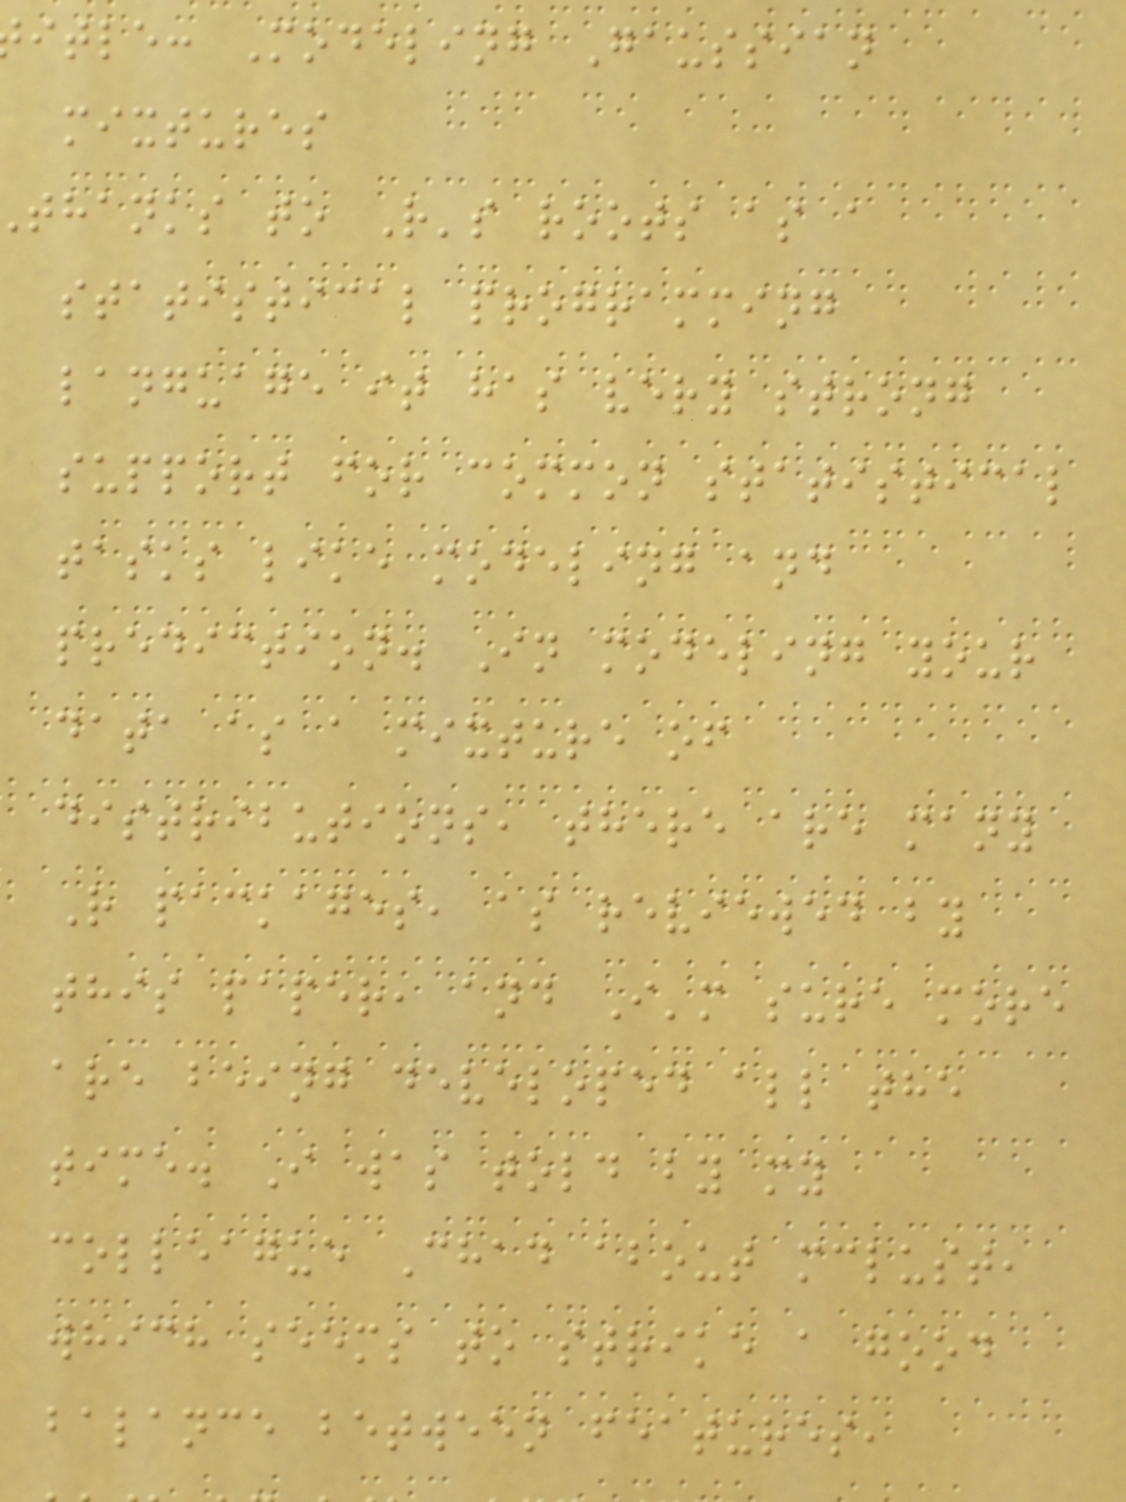itle: Modeling Gaussian
mixtures
thanks to R's roots as a
statistical programming
language it has very strong
support for common statistical
tasks like modeling and
prediction. In modeling your
data as a mixture of
distributions, there are many
R packages, as reviewed by
this paper, and I'm sure more
are being developed all the
time. I was told by my
colleague Chad about mclust,
which seems to strike a good
balance between features,
